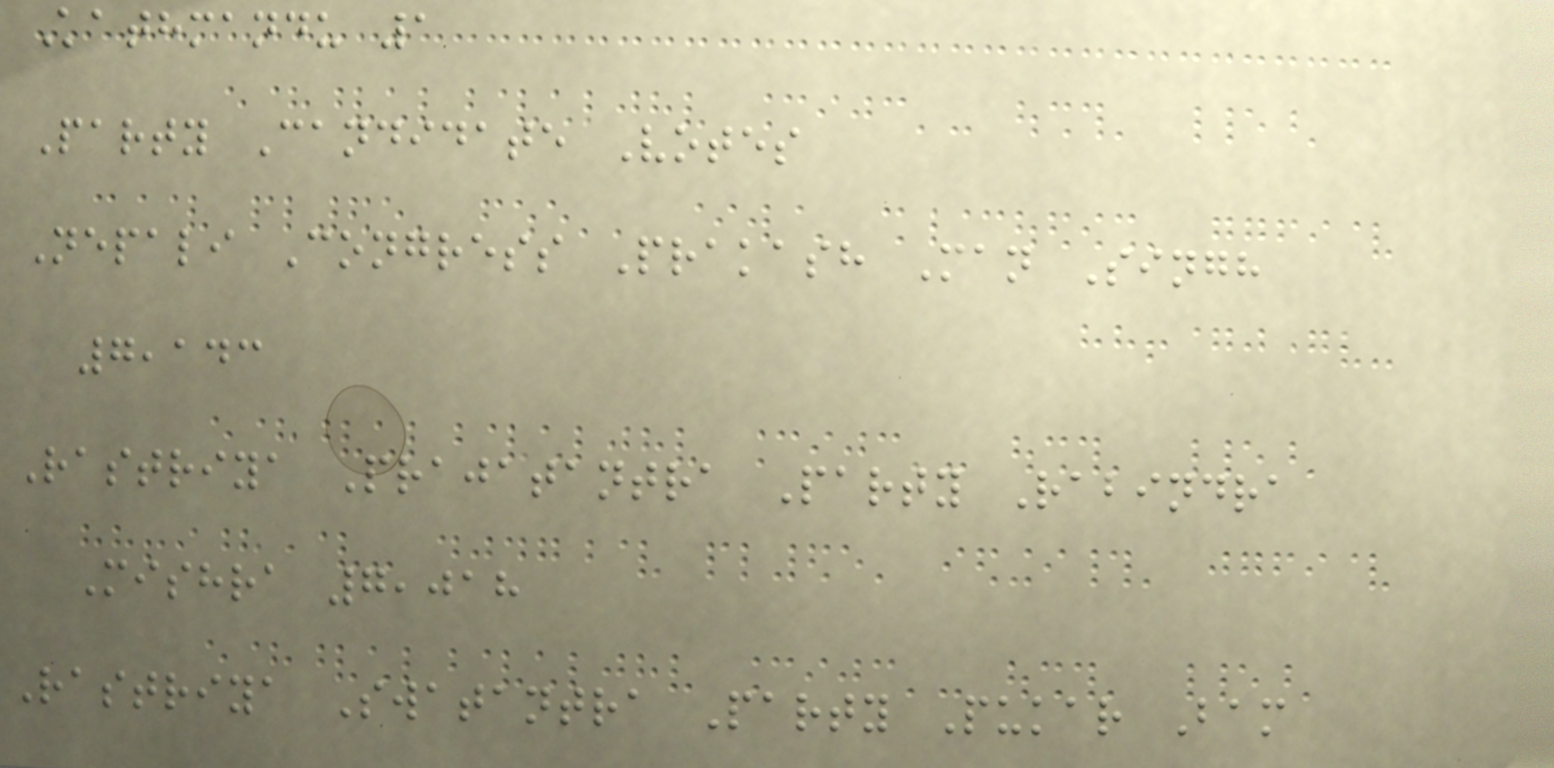Kathmandu 1
Party Candidate Votes
Nepali Congress Prakash Man Singh
7,143
Rastriya Prajatantra Party Rabindra
Mishra 7,018
Rastriya Swatantra Party Pukar Bam
